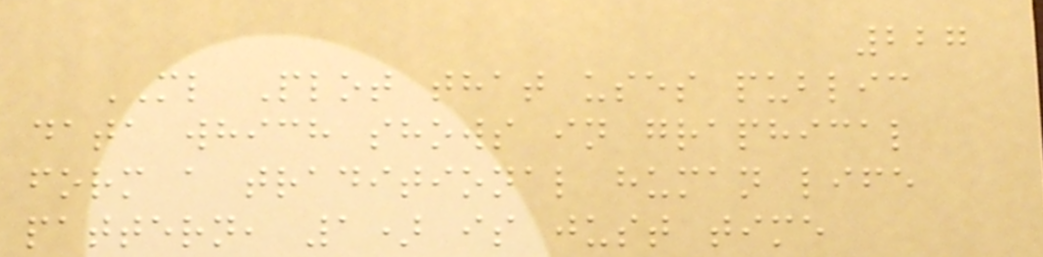227
ML Plot that uses public
data which shows in graphical
form a traditional human life
pattern, 1) is just time
